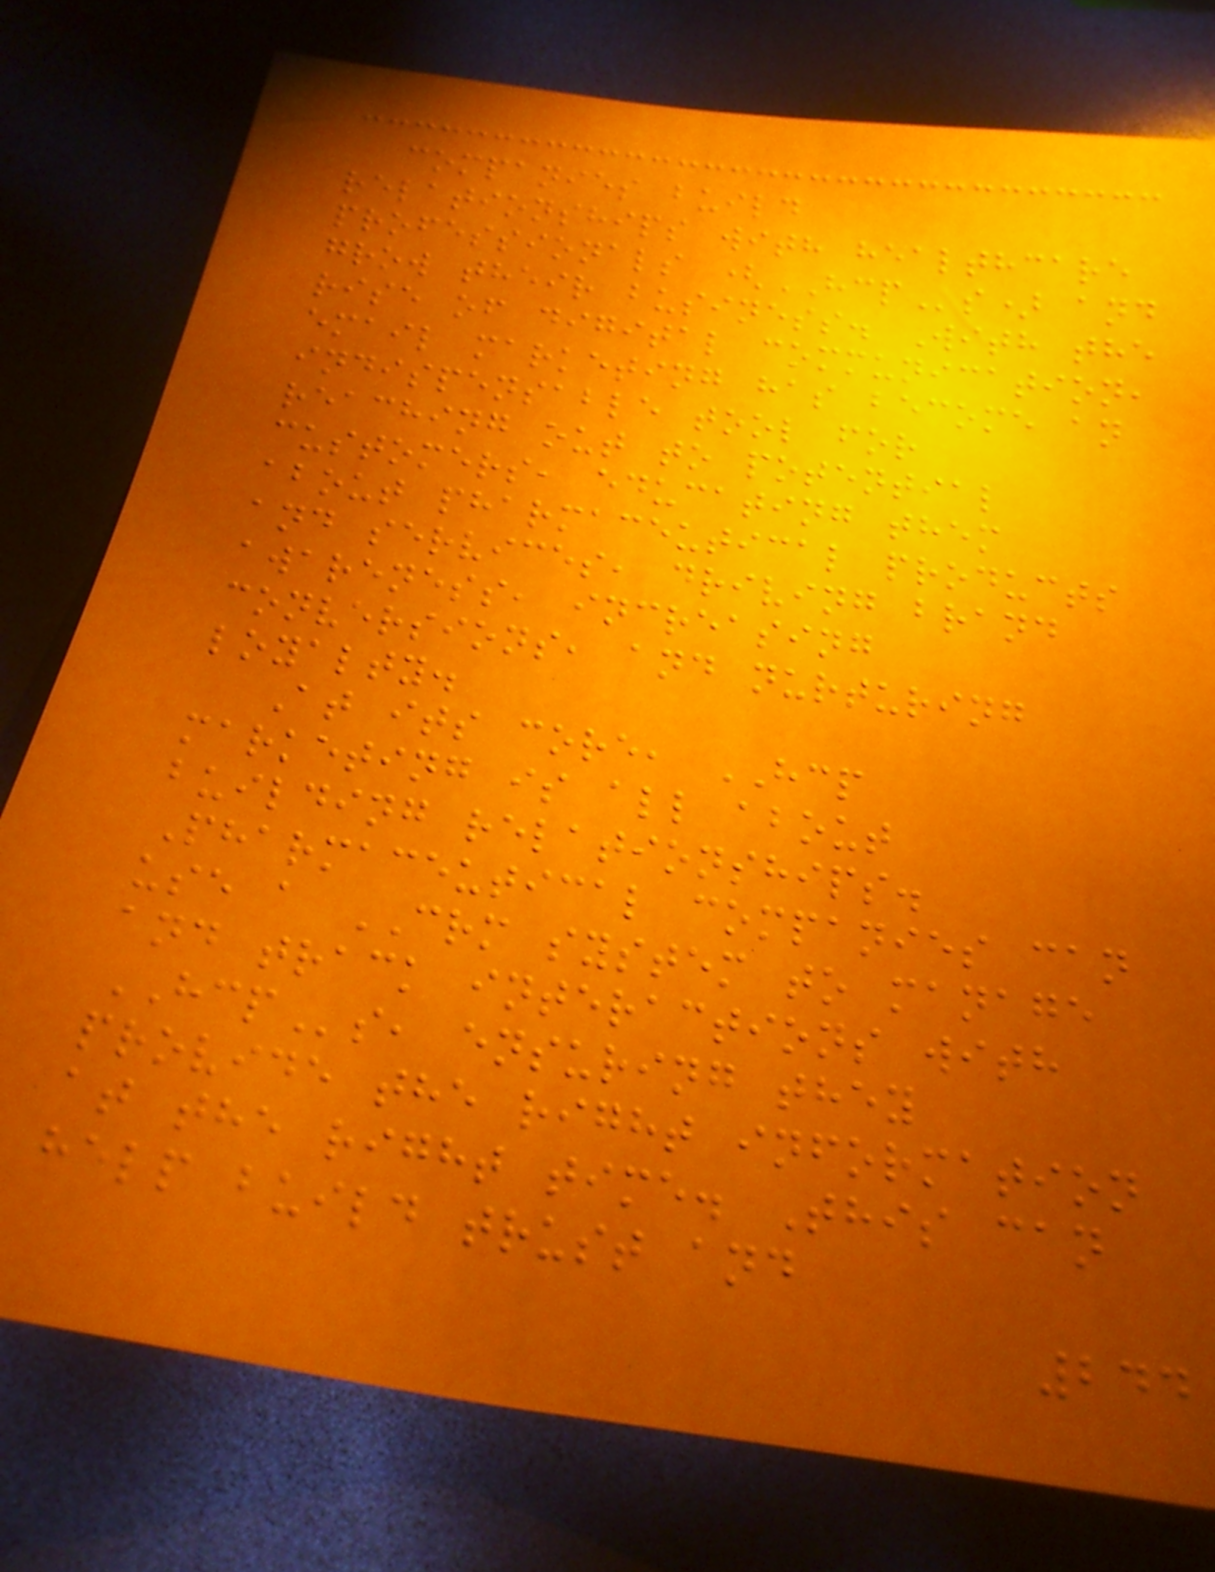companies build
relationships with healthcare
professionals (HCPs) and
grow their business. With the
rise of digital communication,
email marketing has become an
indispensable tool for
reaching out to potential
customers, educating them
about pharmaceutical products
and services, driving brand
awareness, increasing
conversions, and nurturing
loyalty.
At its core, HCP
marketing is all about
building relationships.
Pharmaceutical companies can
use a CRM system to manage
and track interactions with
HCPs, ensuring they
provide the right information
at the right time. This can
help build trust and
244
